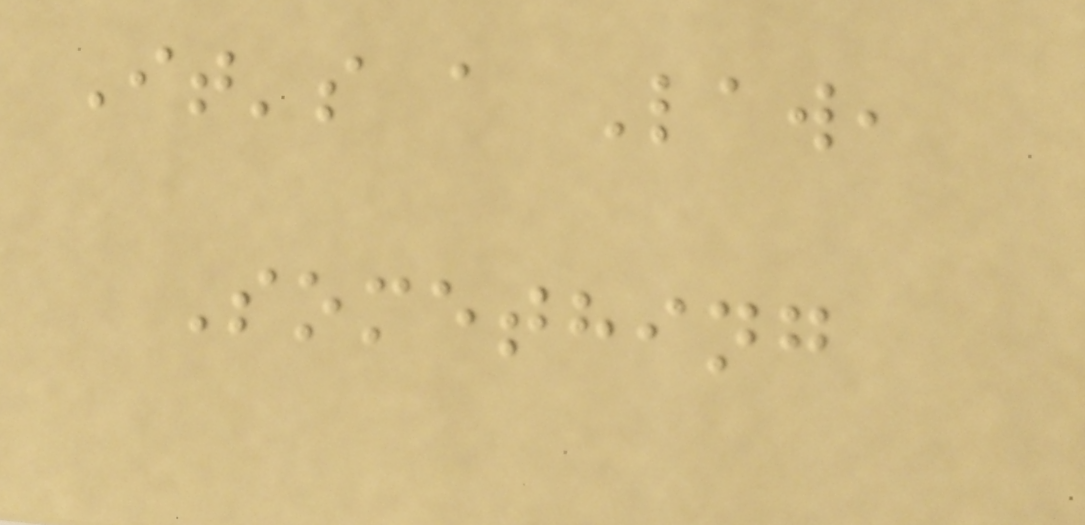It's a Law,
Something
